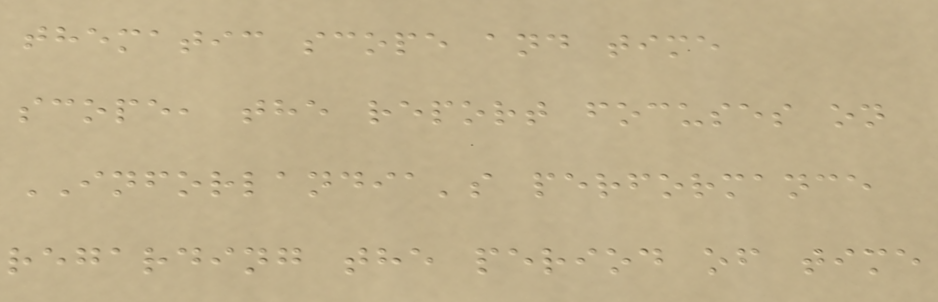thematic scope and time
scope, the report focuses on
INFORLANDIA's performance
regarding the period of time
